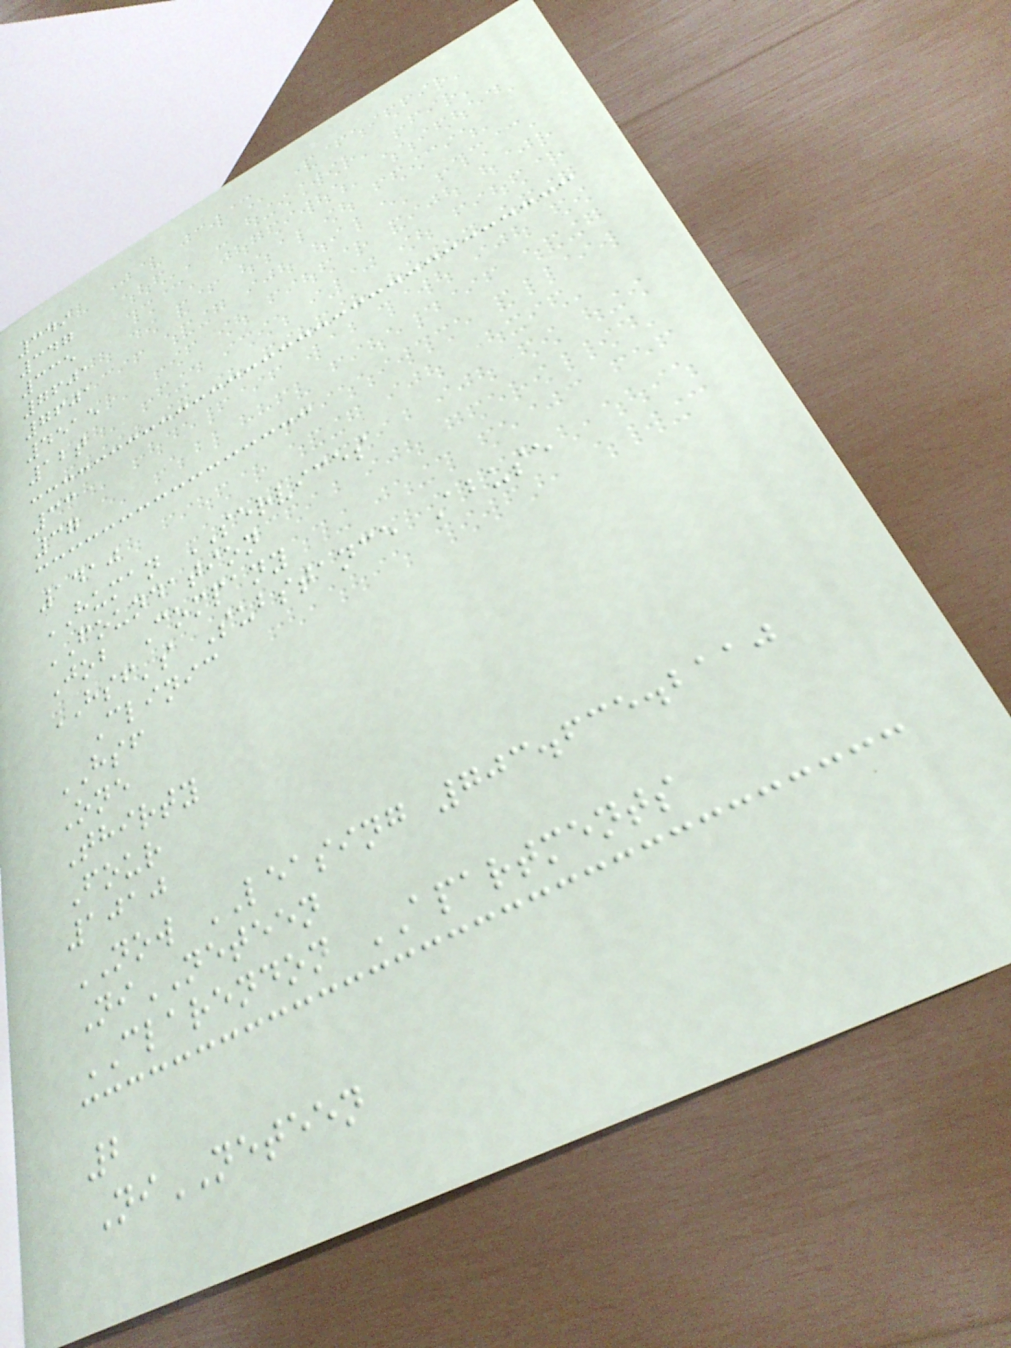349
347
335
7601
7601
4515
12t
33
37
1410
HUMAN SERVICES
FOUNDATION
Job Company
HSF's Substance Abuse
Clinic
HSF
One
Thirty
Four
1010
NOW LEASING 703.635.2110
NiNETEEN
CLARENDON APARTMENTS
2
NiNETEEN
